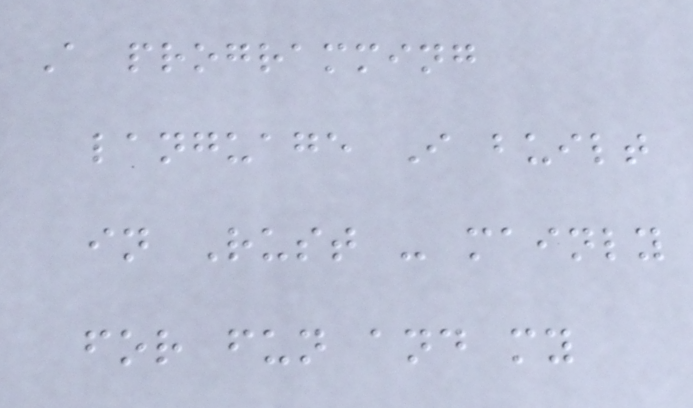A programming
language I built
in Rust - mainly
for fun and my
